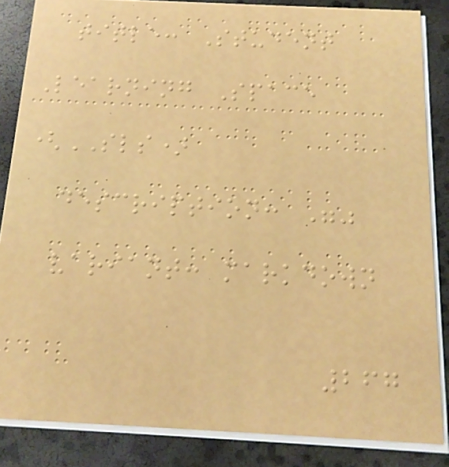title: Student
Learning Space
(SLS)
description: ""
variant: markdown
267
